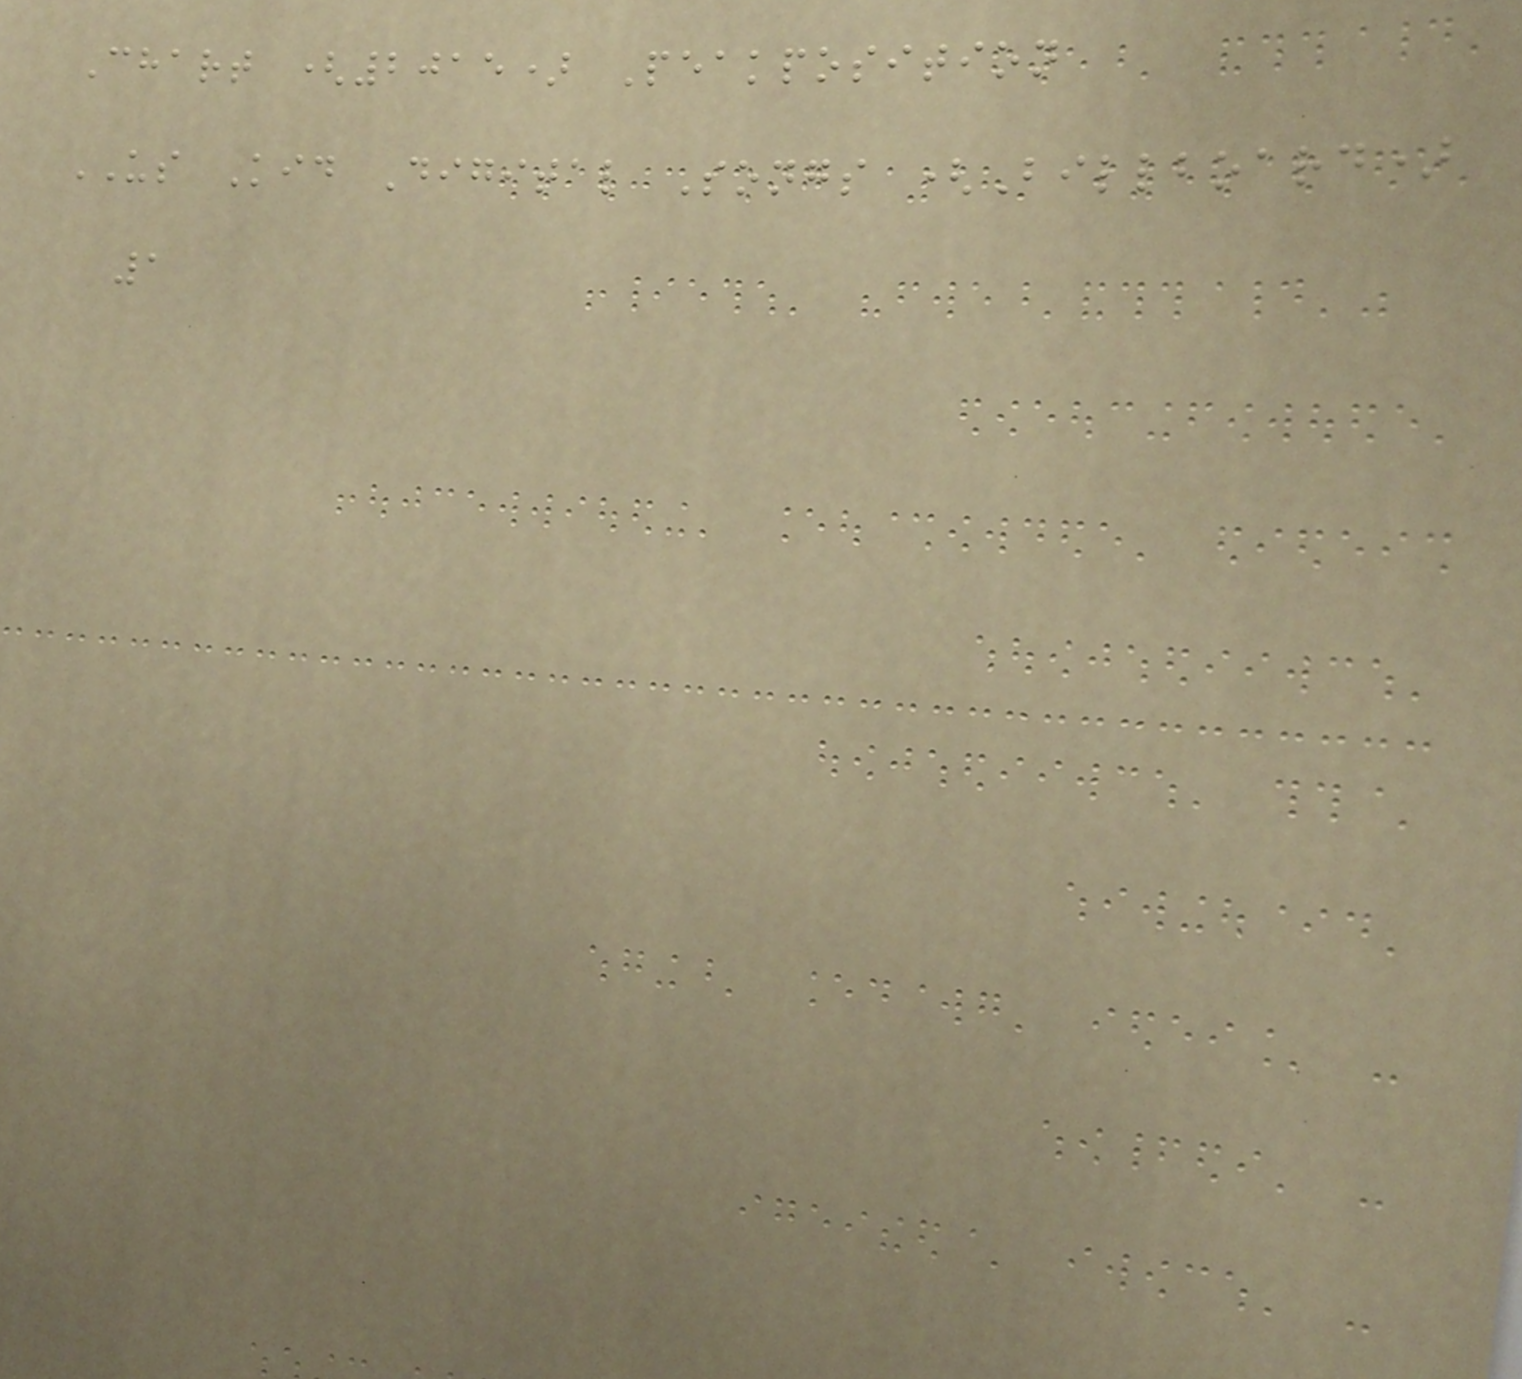Chart (2015) Peakposition
US Kid Digital Songs (Billboard)
1
